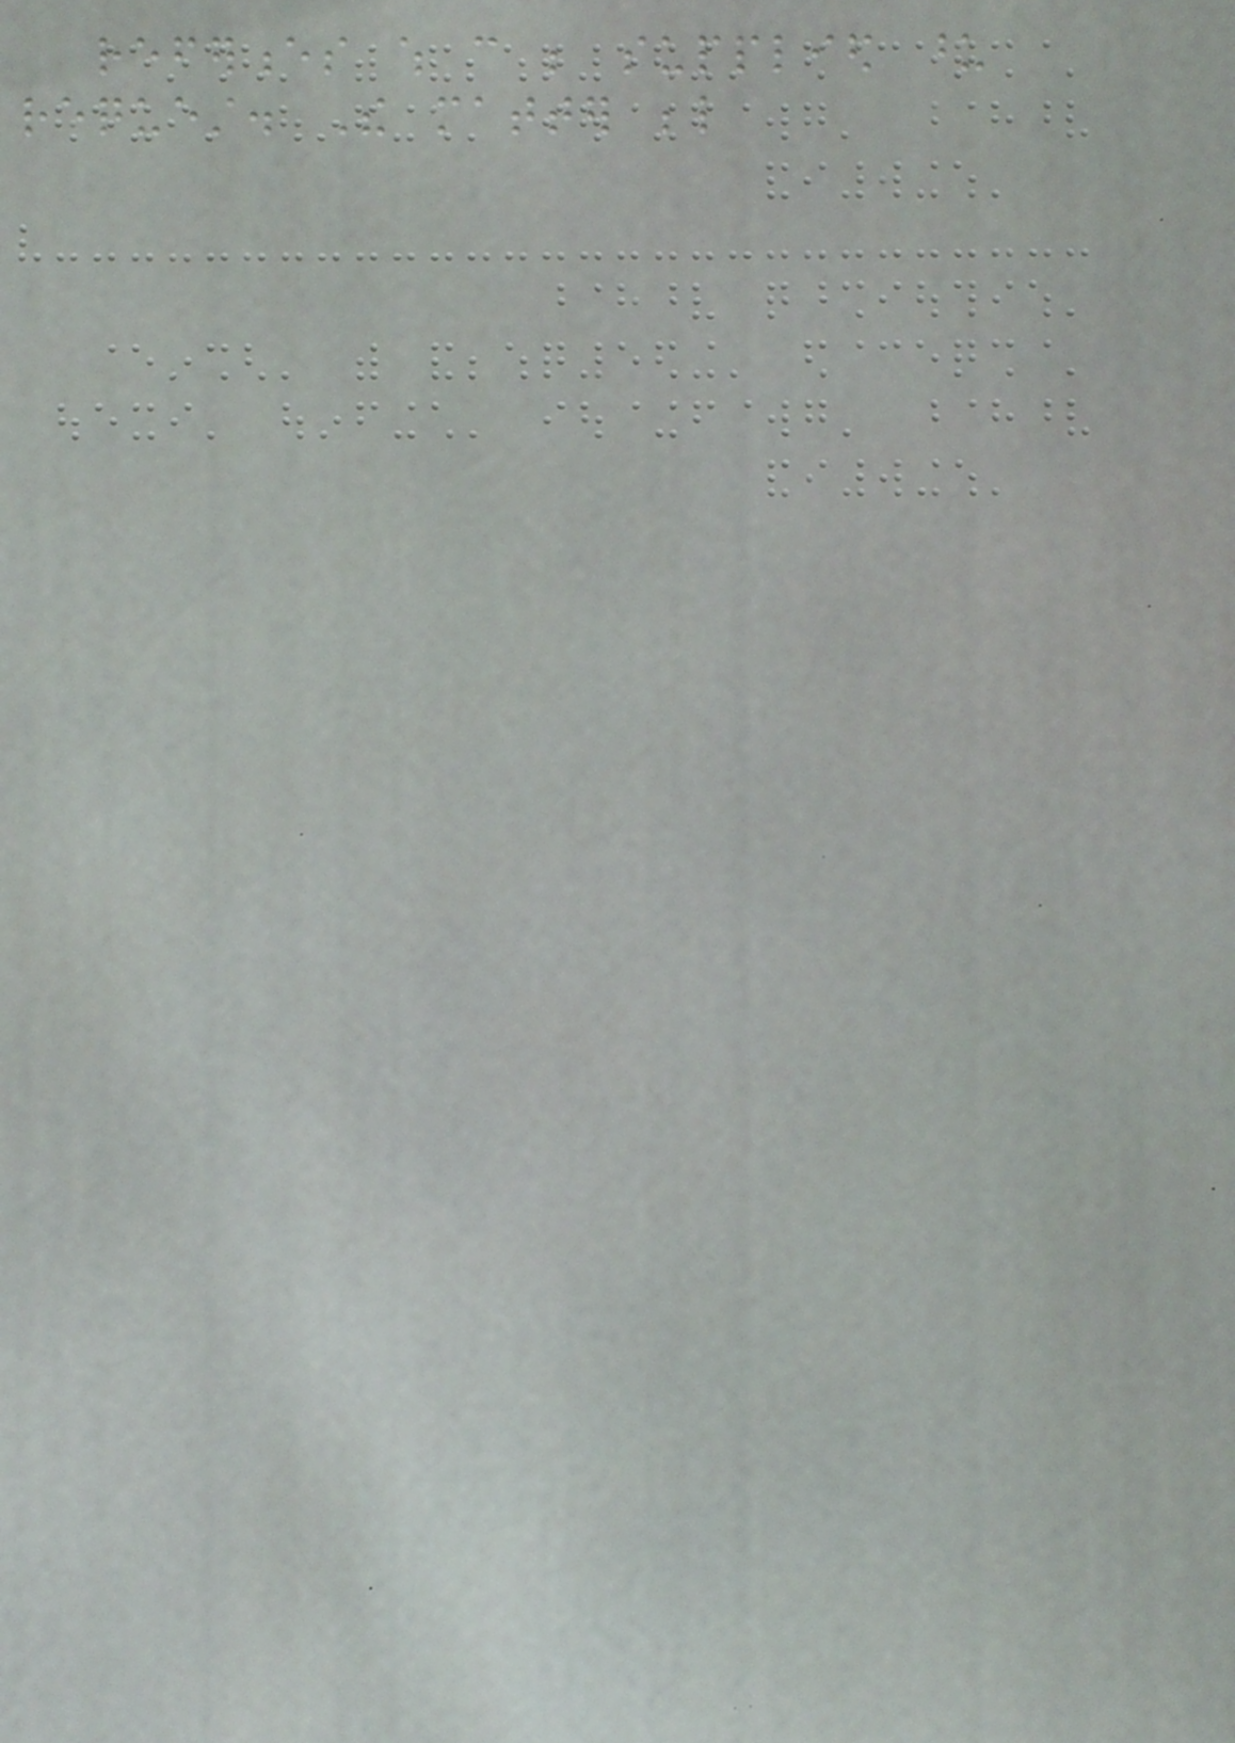references which can be supplied upon
request. The matter below
